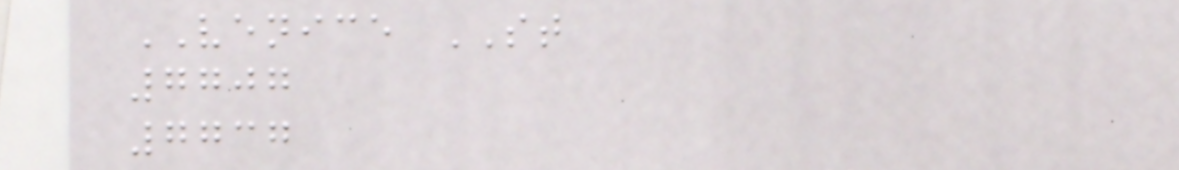VENICE ST
7707
7737
